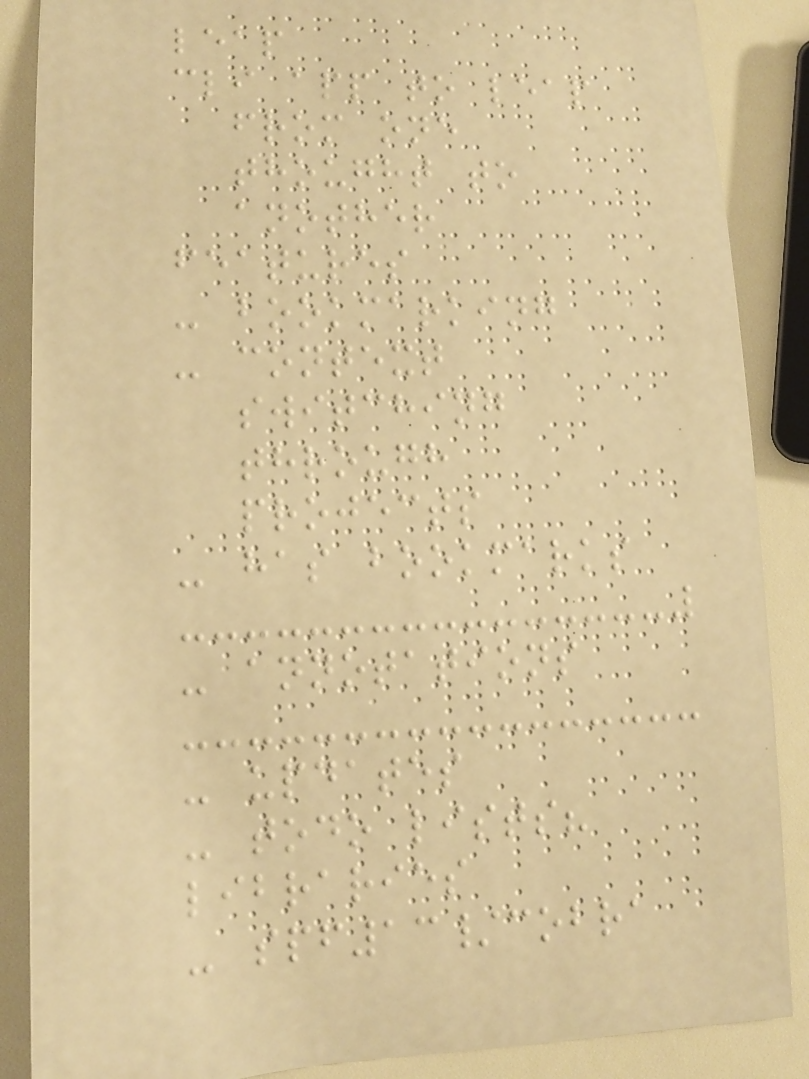leap
cli app to leap
from one
thought to
another
features
- bookmarking
- context
switching
through
projects
- has bookmarks
- annotations
- updates
- todo lists?
libraries
- spf13/cobra
